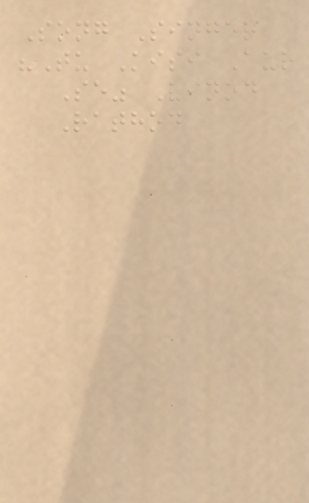Song Singer
"Tu Kisi Aur
Se" Vinod
Rathod
